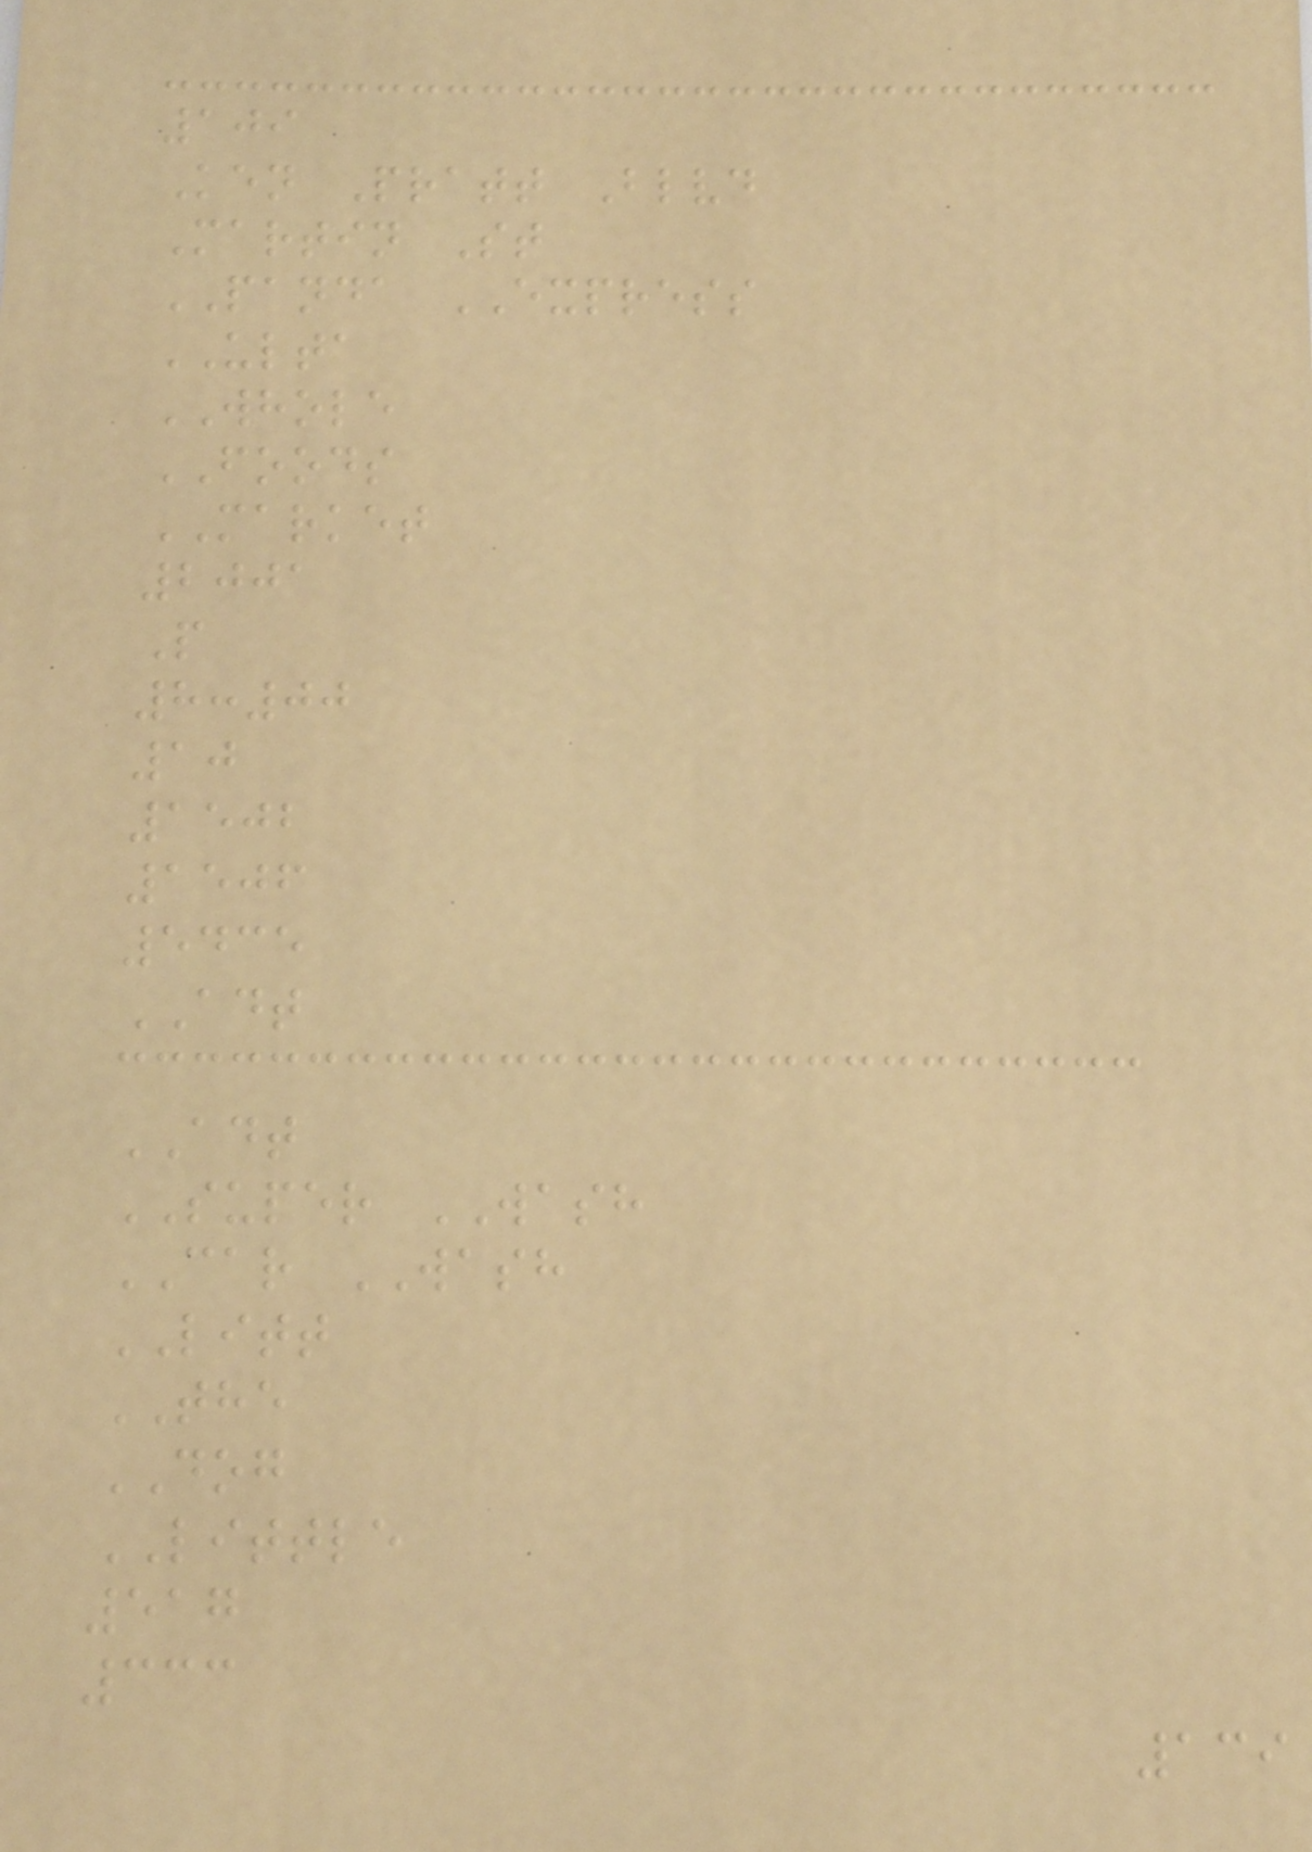109
Ken Pratt Blvd
Martin St
PANDA EXPRESS
ULTA
WHOLE
FOODS
MARKET
2001
P
8:00
10
1502
1506
5435
ADT
ADT
SUPER WASH
CAR WASH
LITT
THE
DOG
LITTLE
517
333
139
